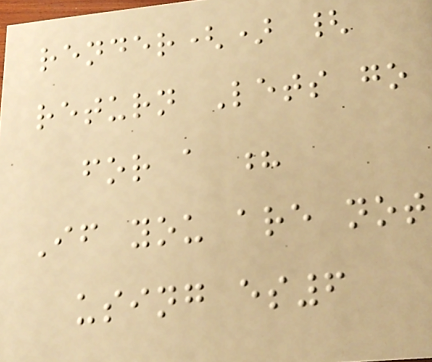render() {
return Lets go
for a ?
If you are not
using es6
